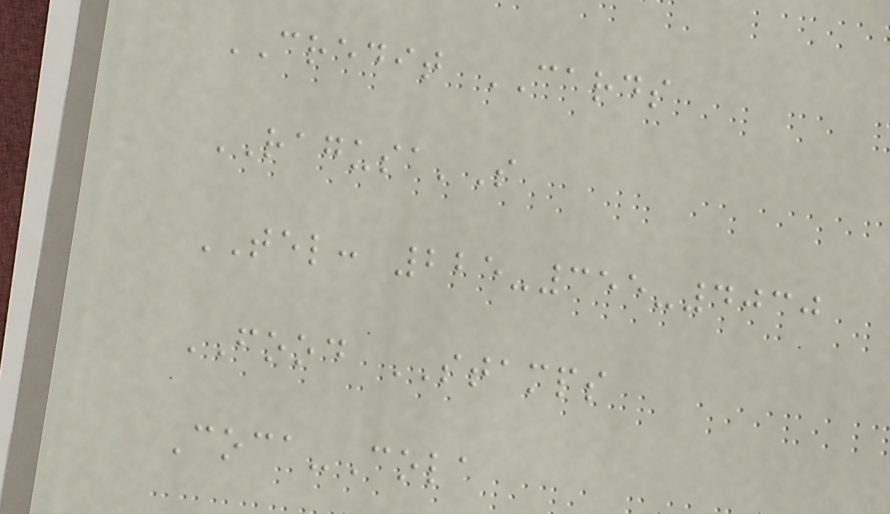CREDIT CARDS
RAGUSA'S
TEL: 225-355-4030
FOOD STAMPS
Coca-Cola
